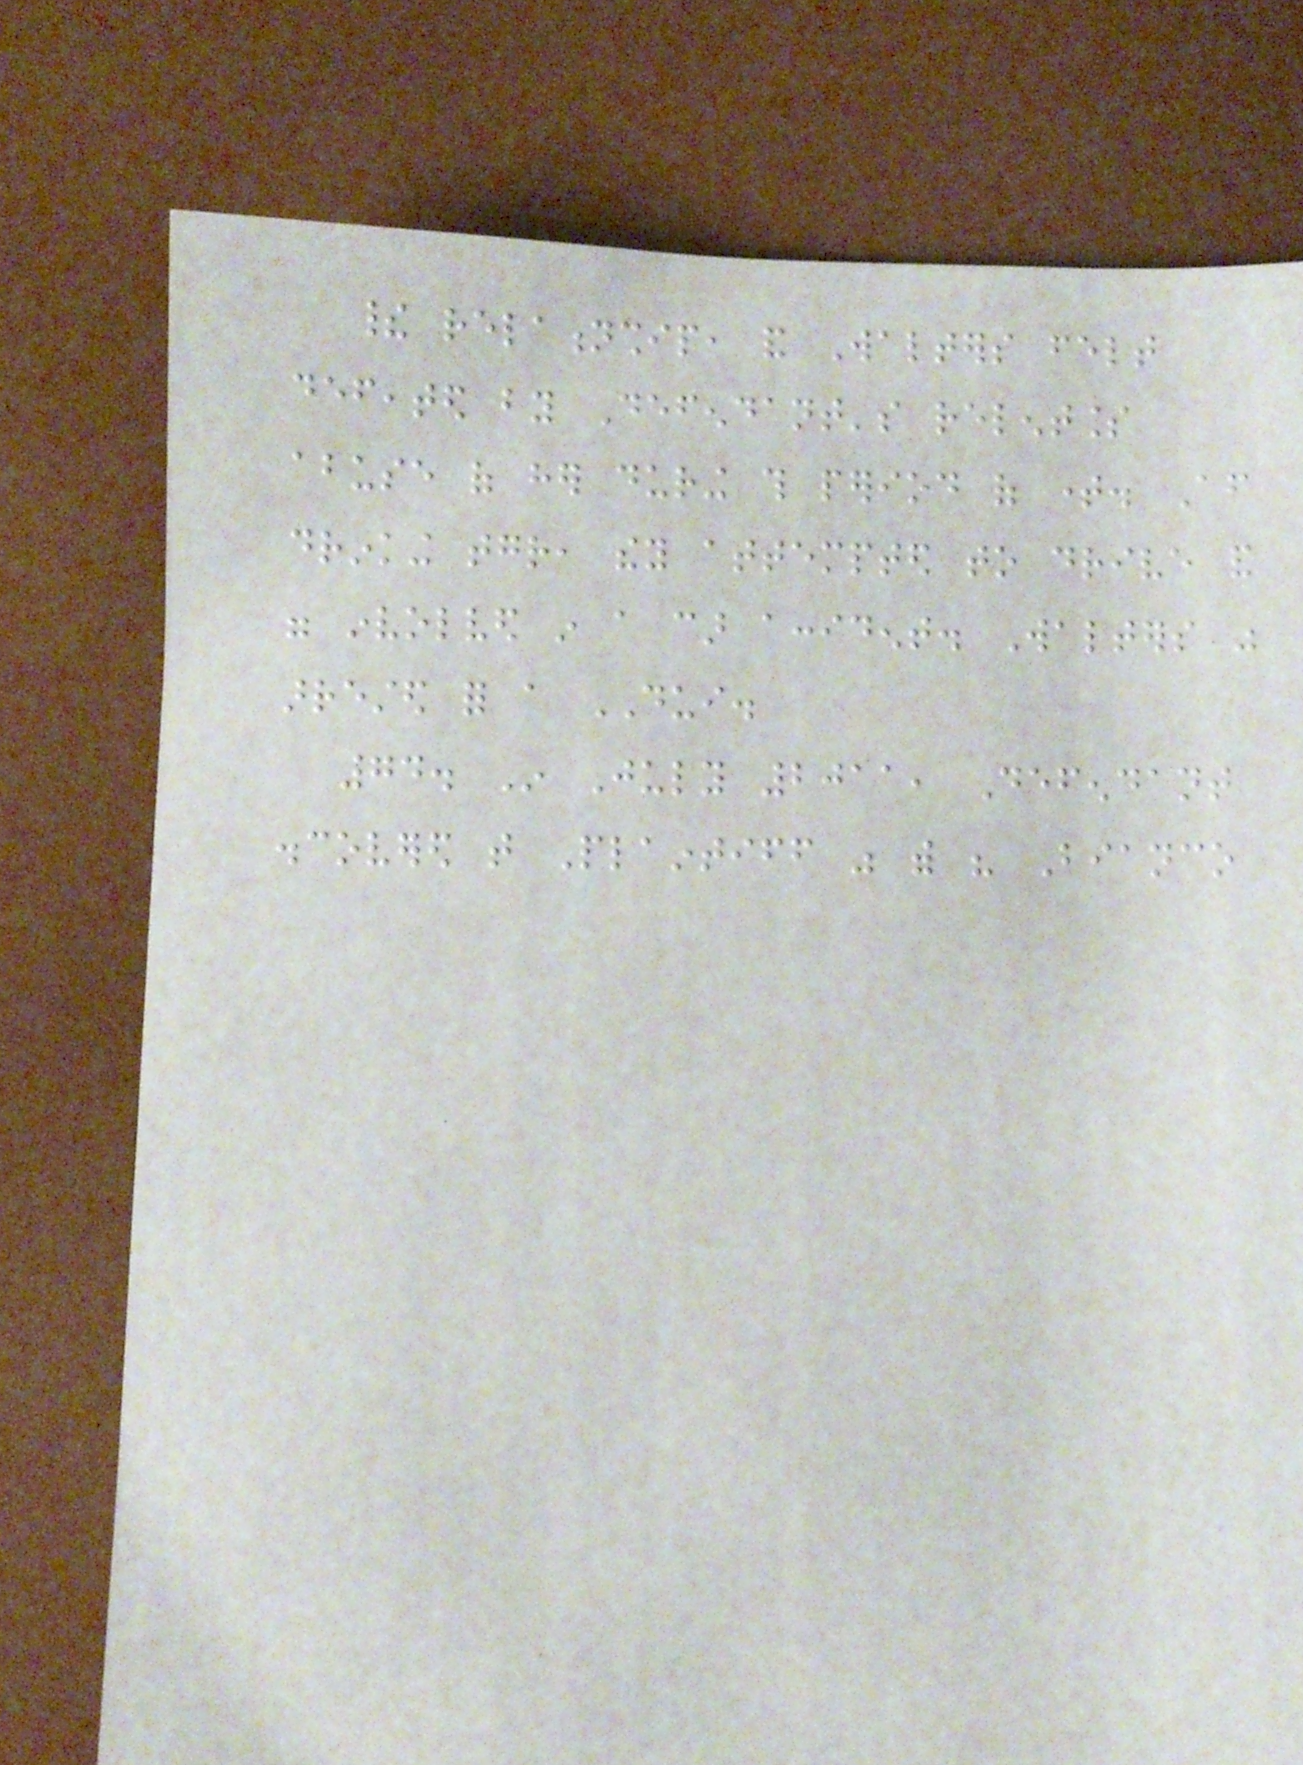their relationship, and Walters felt
defeated by Defendant's relentless
abuse of her during this period of time. After
drinking together, they attempted to drive and
were involved in a car accident. Walters was
arrested for a DUI.
74. In July 2011, Defendant
discovered that Plaintiff was with his Bianco
